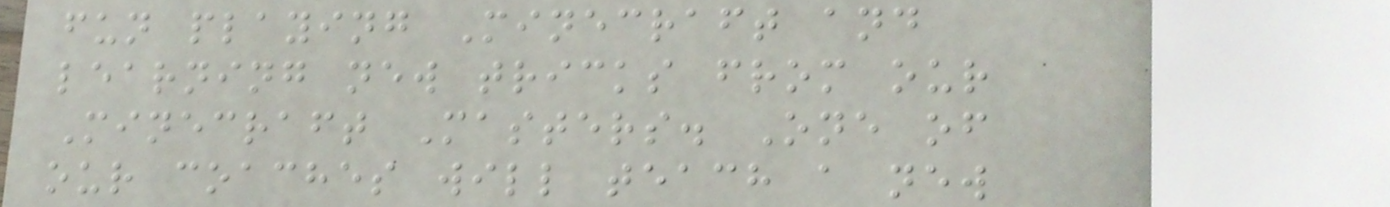fun playing Minecraft and
learning new tricks from our
Minecraft Masters. One of
our coaches will teach a new
